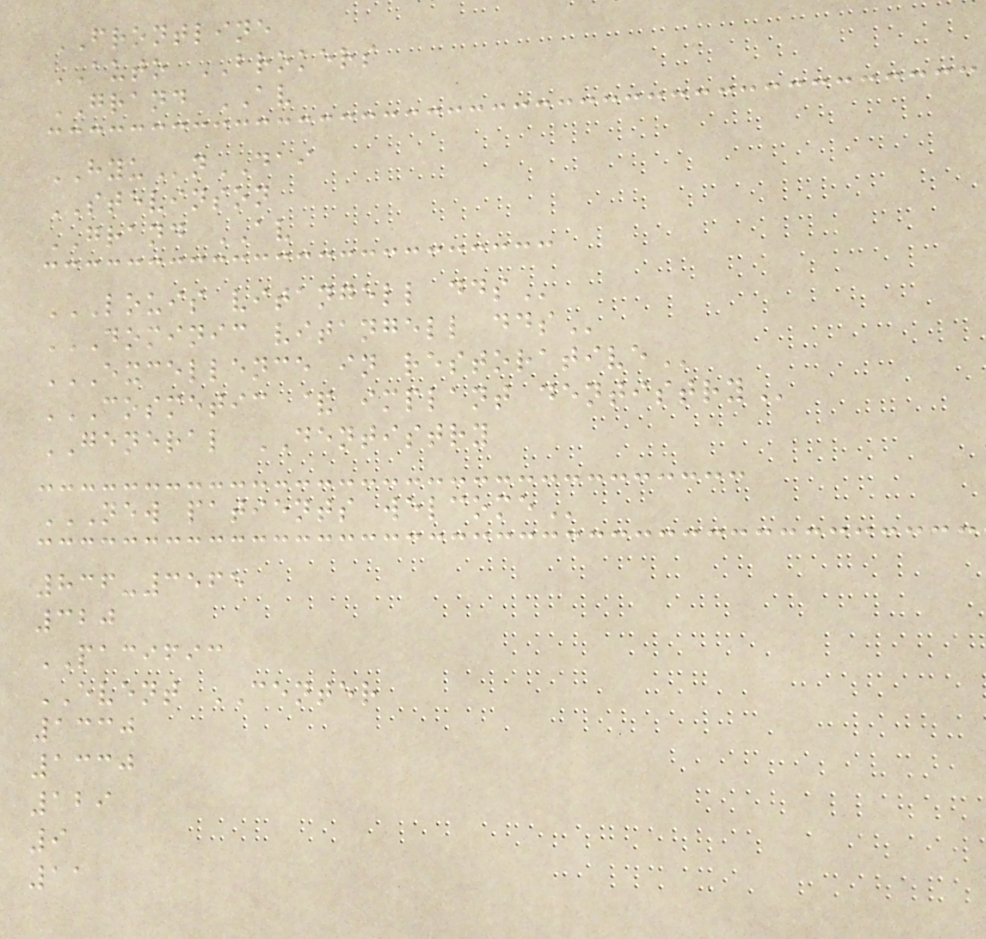FRONTLINE
AUTO BROKERS
GRAND AV
HYUnDAI
STEVINSON
GRAND AV
LOUIS VITANGELL DDS
DOMINIC VITANGELL DDS
EXCELLENCE IN RESTORATIVE
COSMETIC & IMPLANT DENTISTRY
GENERAL DENTISTRY
NEW PATIENTS WELCOME
836-3565
320
PACIFIC
EVENT CENTER
1330
1330
129
9
11
